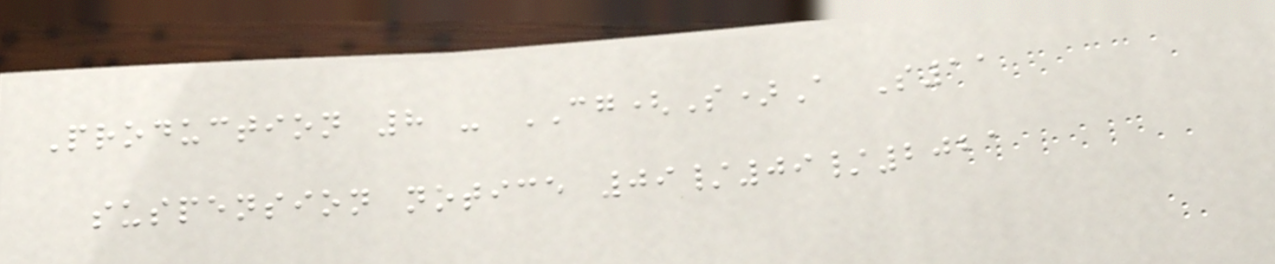Production 8 - CG(S)A S11
suspension notice 09/09/2021
